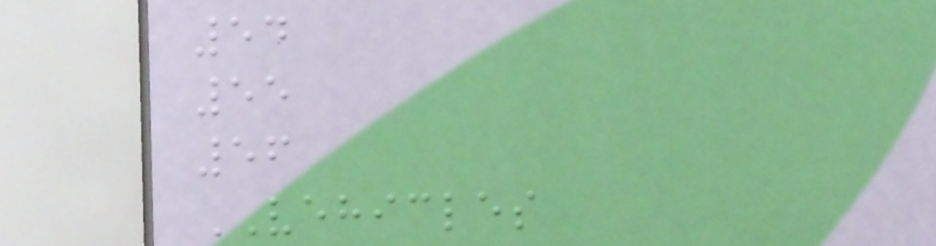54
55
56
VEHICLES
